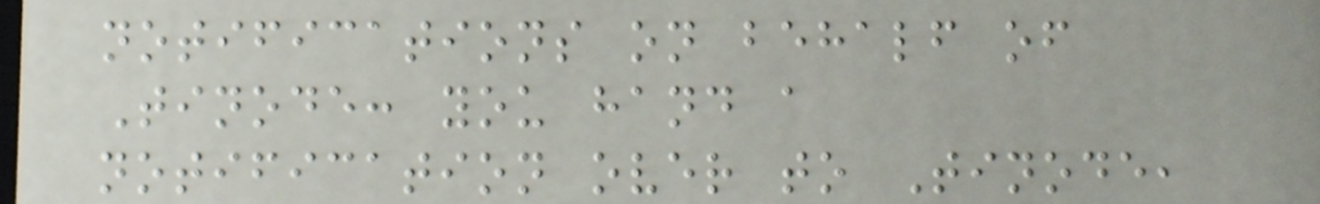notifications on behalf of
Tinode: you hand a
notification over to Tinode,
